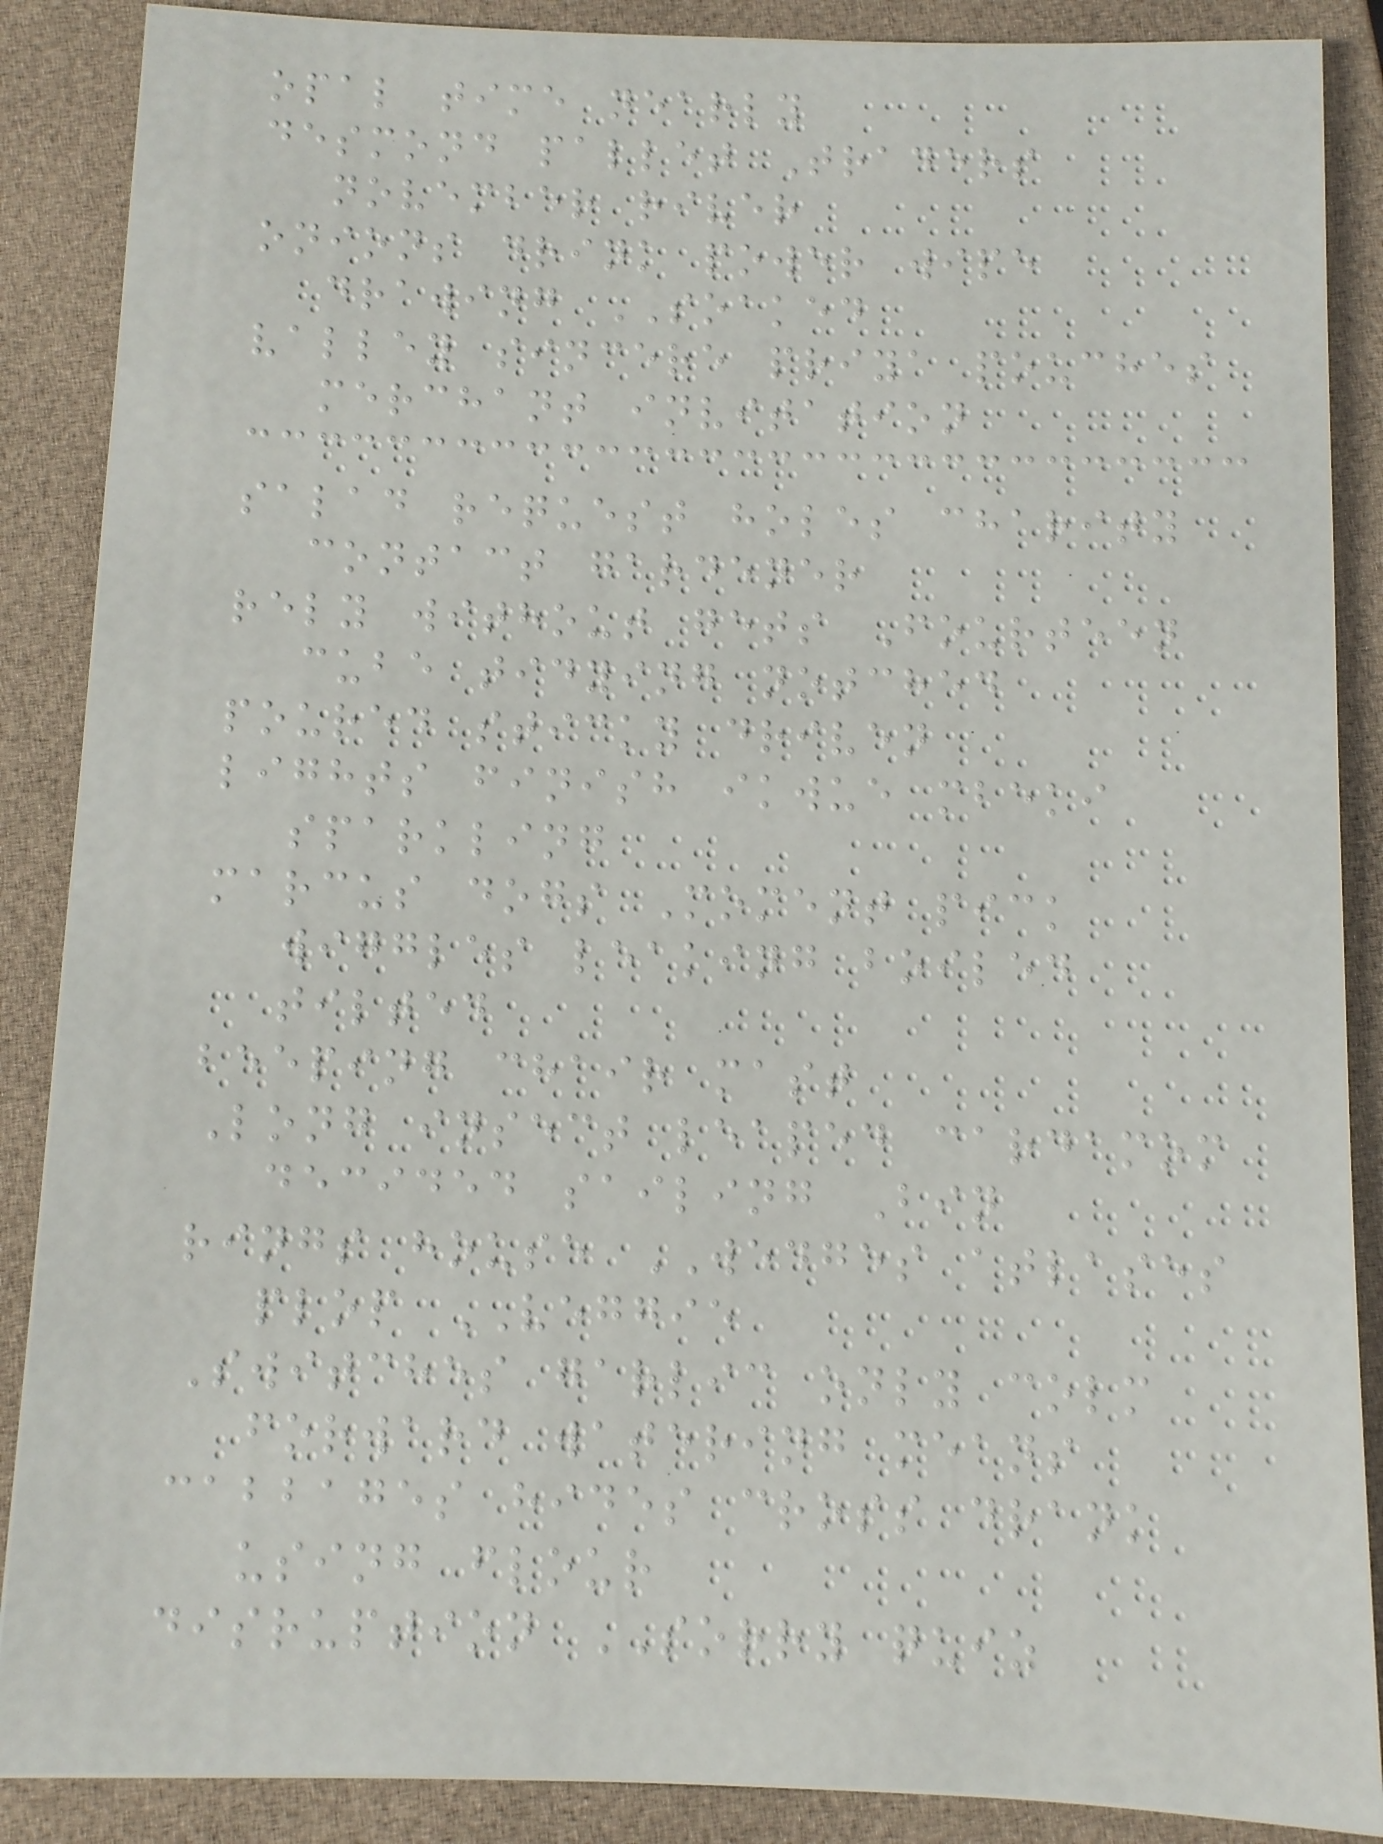opal time nearly
desmond pallet Traders
november river
onions drink power wipe
drawing SOAKED
valley sincere priya pouches
merchant invitation
salad request holes charity
contact gardener
rely without gets Fourteen
cube tidying notched
poured sticky driven
lights finish ikwue mbeki
sparkling
marcus dogs Moment pick
wiggles leaking boiled
tilted
beeping chair mast
Long insect leaped cardamom
decided sailing Bin
rings house WEDGES atlases
plop VEGGIE
Switches garlic only colm
forward watering means
cabbages hides cross drank
using flour
disruption SORRY quiz
